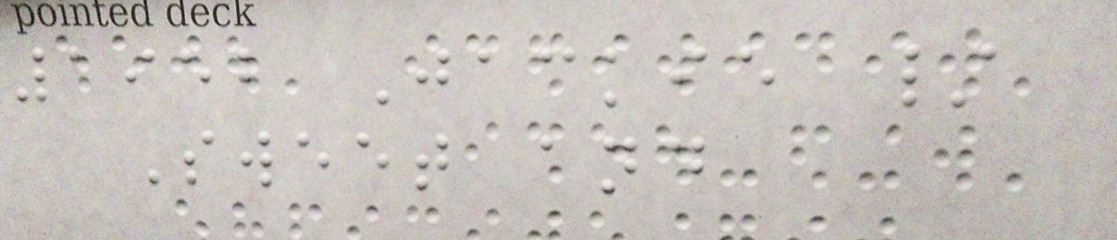1952 Jackie /
Sweet and
